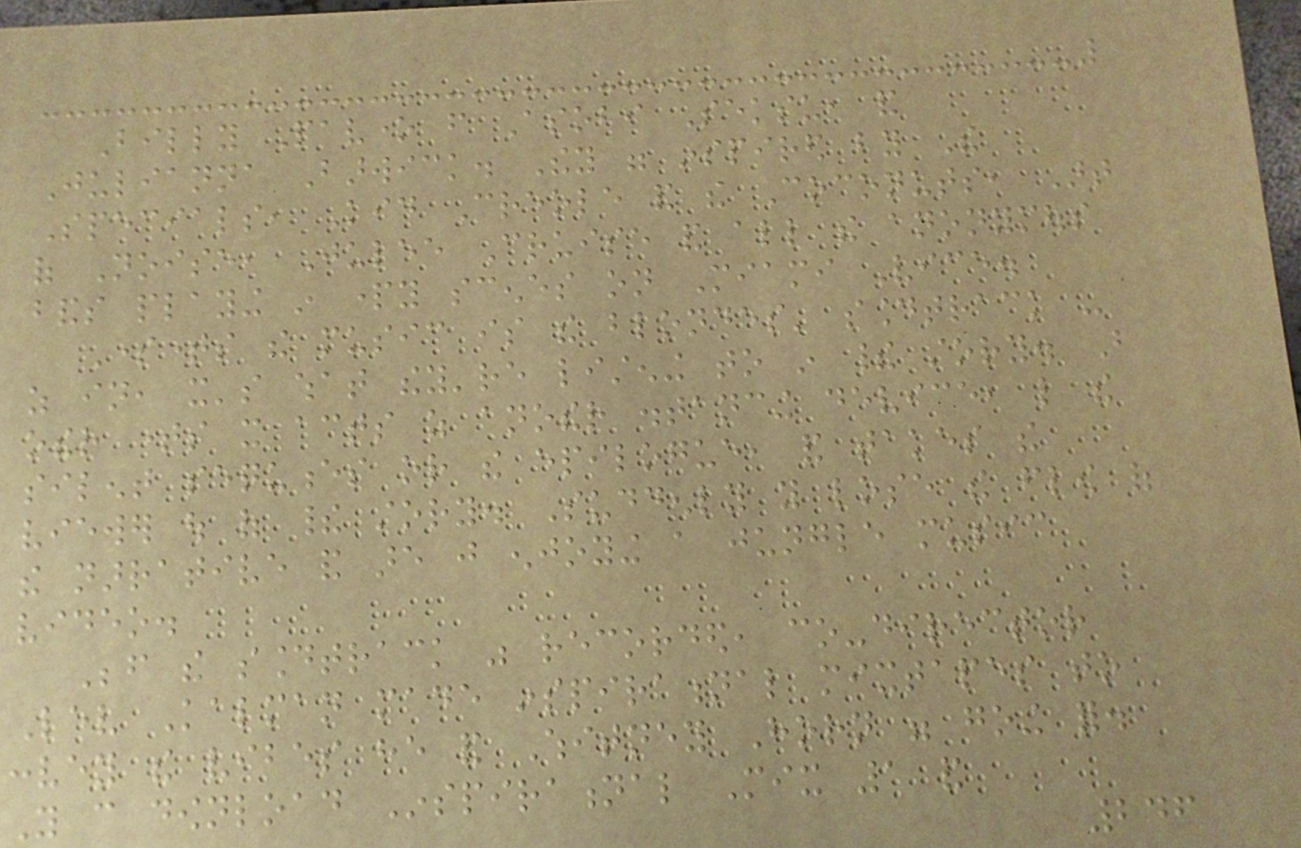Billy Pavone from Asobi Seksu, and
Julianna Barwick. They were inspired by The
Specials, Kid Creole and the Coconuts, Art
of Noise, Julee Cruise and all the anonymous
bands playing in party scenes on Miami Vice.
Sometimes the music is the blondes' soundtrack -
as in, it's what they're listening to in their story. But
other times it acts as another distancing device, like the
silent sequences or the epilogue, and takes the
viewer out of their story. Suddenly you lose the flow of
the narrative and are just enjoying a jungle music
video.
Before the soundtrack was recorded, co-director
Lev Kalman made inspirational mixtapes to
convey the vibes he and Whitney Horn were going for.
You can download Inspirational Mix 1 and
246
